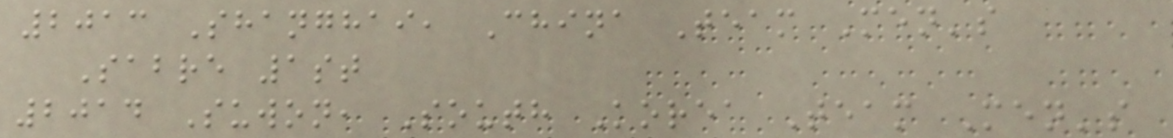2013 Shanghai, China Team Men's
Sabre 1st
2014 Suwon, South Korea Team Men's
